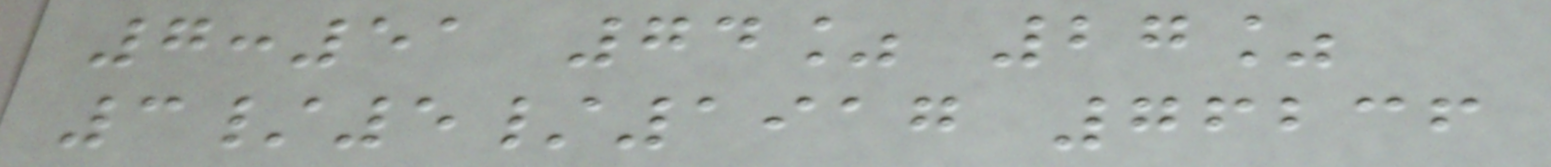7:51 74% 27%
3/5/1917 76236
